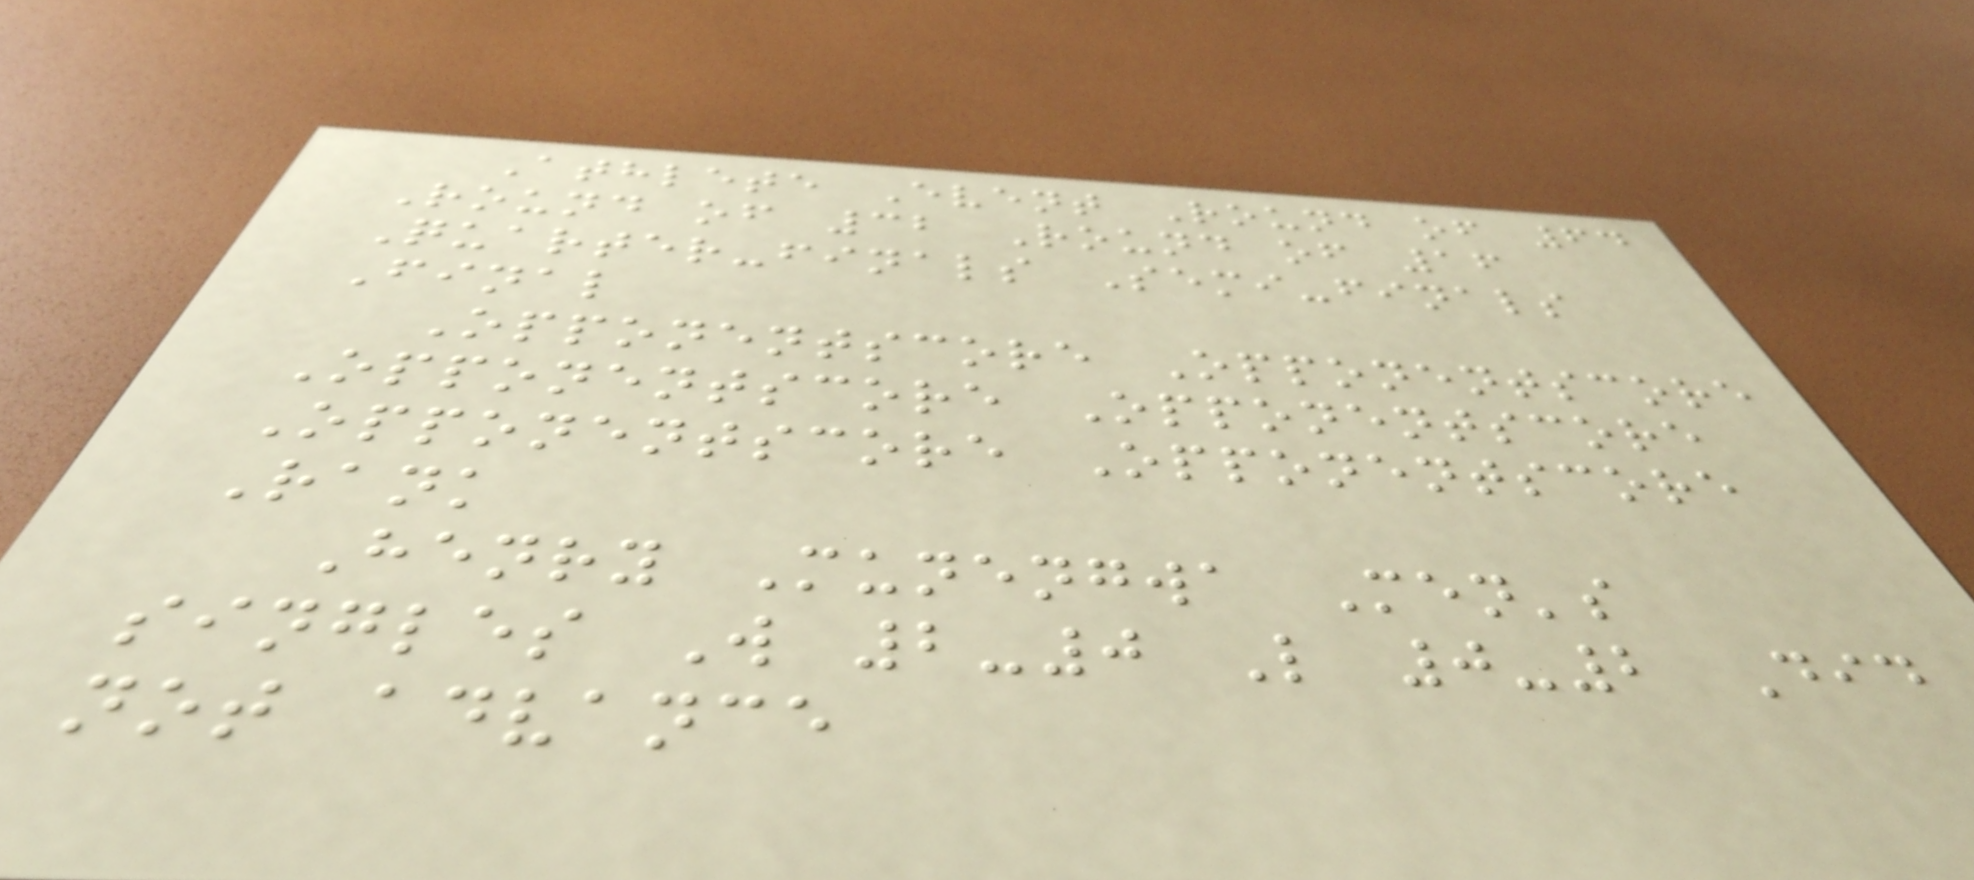Athlete Event Round of 64
Round of 32 Round of 16
Quarter-finals Semi-finals
Final
Opponentscore Opponentscore
Opponentscore Opponentscore
Opponentscore Opponentscore
Rank
Henry Munengwa Men's
singles W 2-0 L 0-2 Did
not advance
